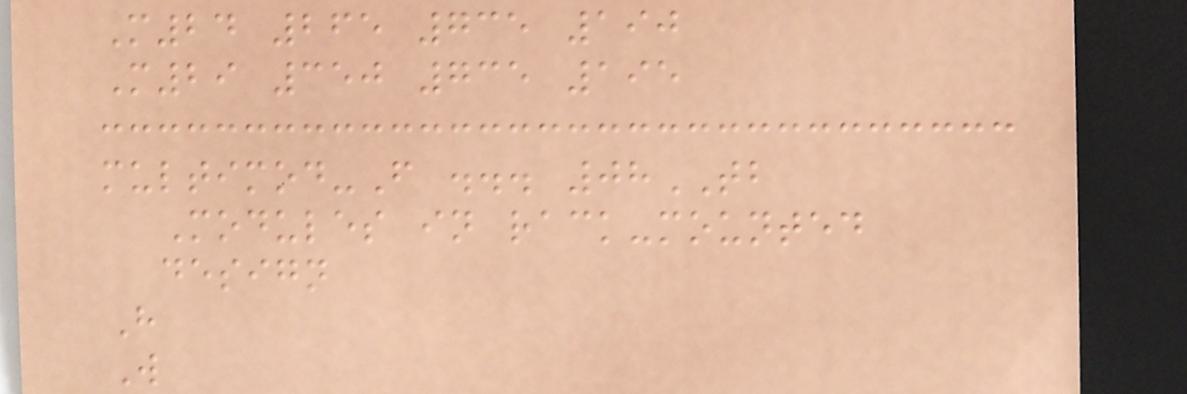M24 265 735 190
M29 350 735 195
multimod-F ... 08TB
Modules in rack-mounted
design
H
W
